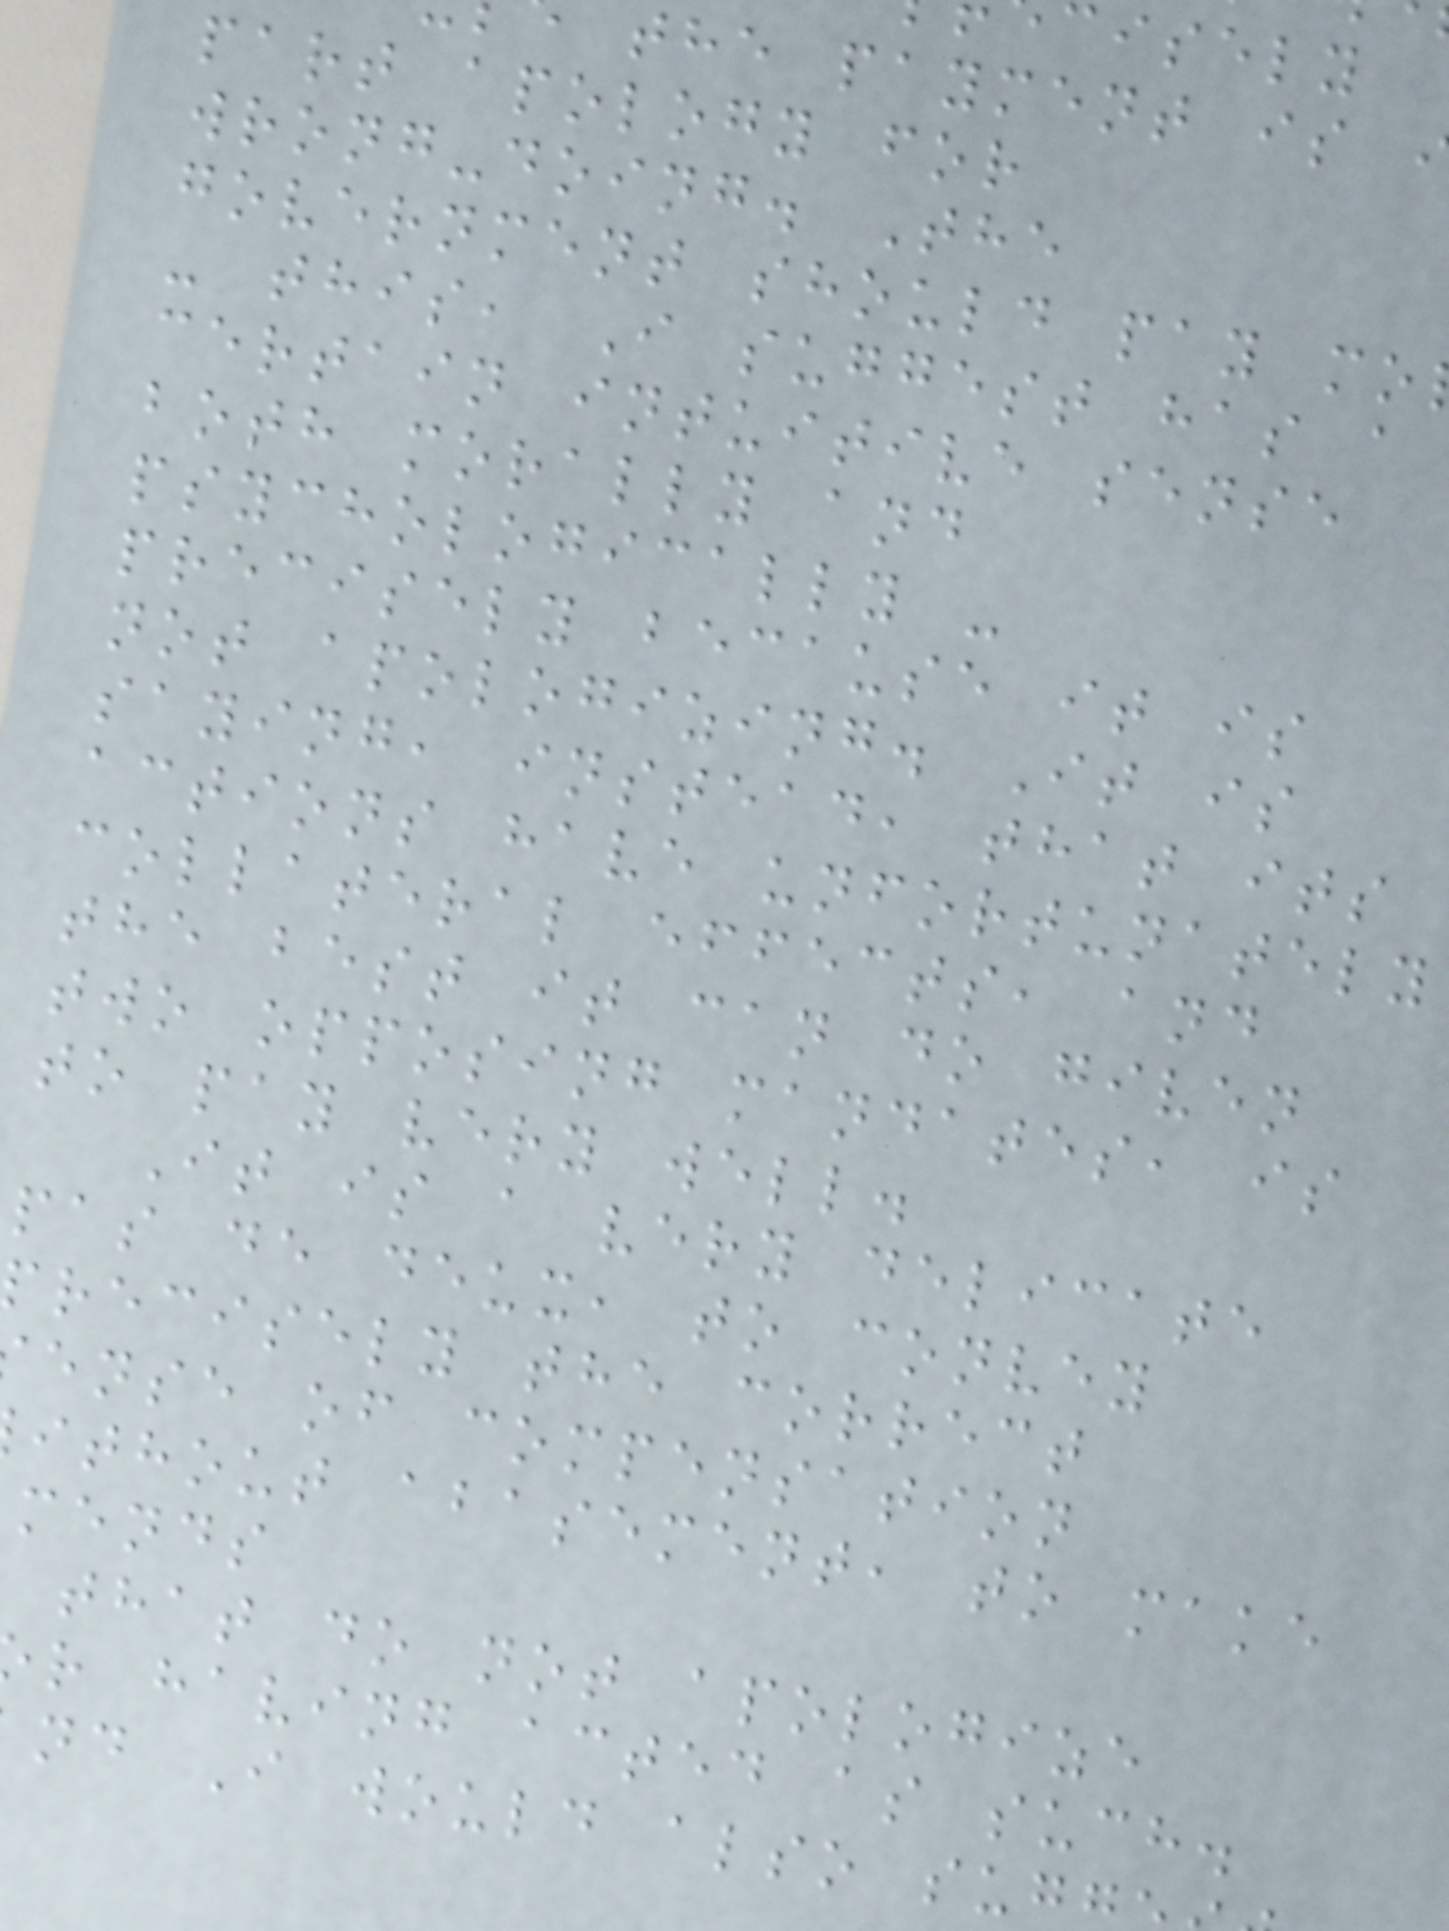cisely
the payment is
part apology for
wrong-doing. The
government should pay mo
- this, I suggest has a
certain intuitive sense
both morally and
psychologically -
precisely because it is
not apologizing. It is
saying, instead, that its
actions have unfortunately
collateral effects, and
the best it can do given
two opposing mandates, is
to pay very well.
It is a very delicate
pas de deux, to convey
recisely the correct
ense of compensation
ithout abasement, to make
mends
that do not apologize
r having acted as such.
nd I would also sug
